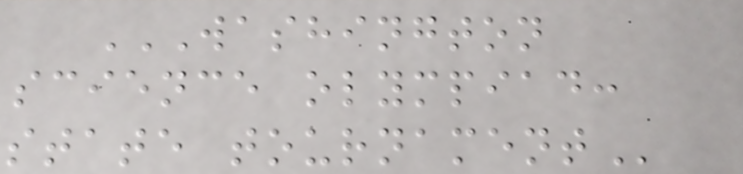WASHINGTON
SCIENCE OLYMPIAD:
STATE TOURNAMENT
